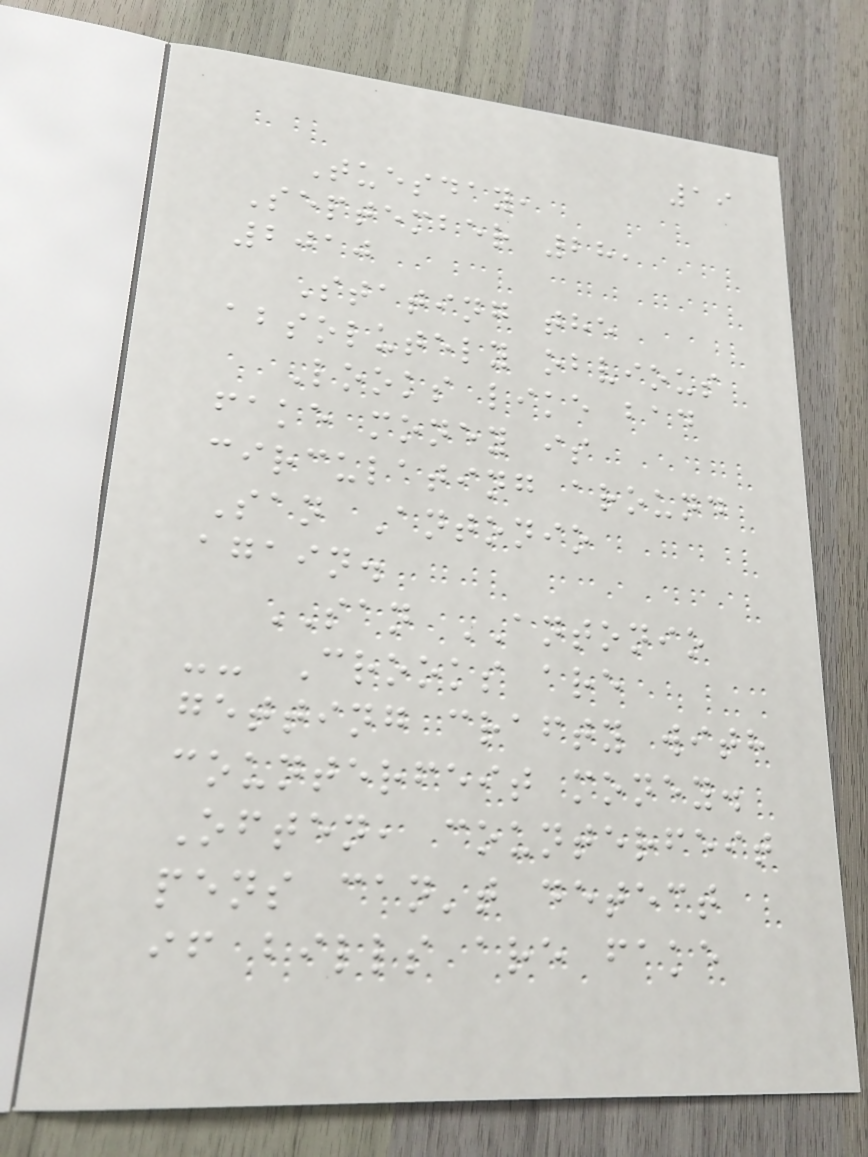19
Tuesday,
September 28,
2010
Stating the
absolutely obvious
Looks like bad
fake money is
circulating around
San Antonio
again.
SAN ANTONIO
-- Crooks are
getting crafty with
counterfeit money.
Often, counterfeit
pens can't detect
if bills are fake
